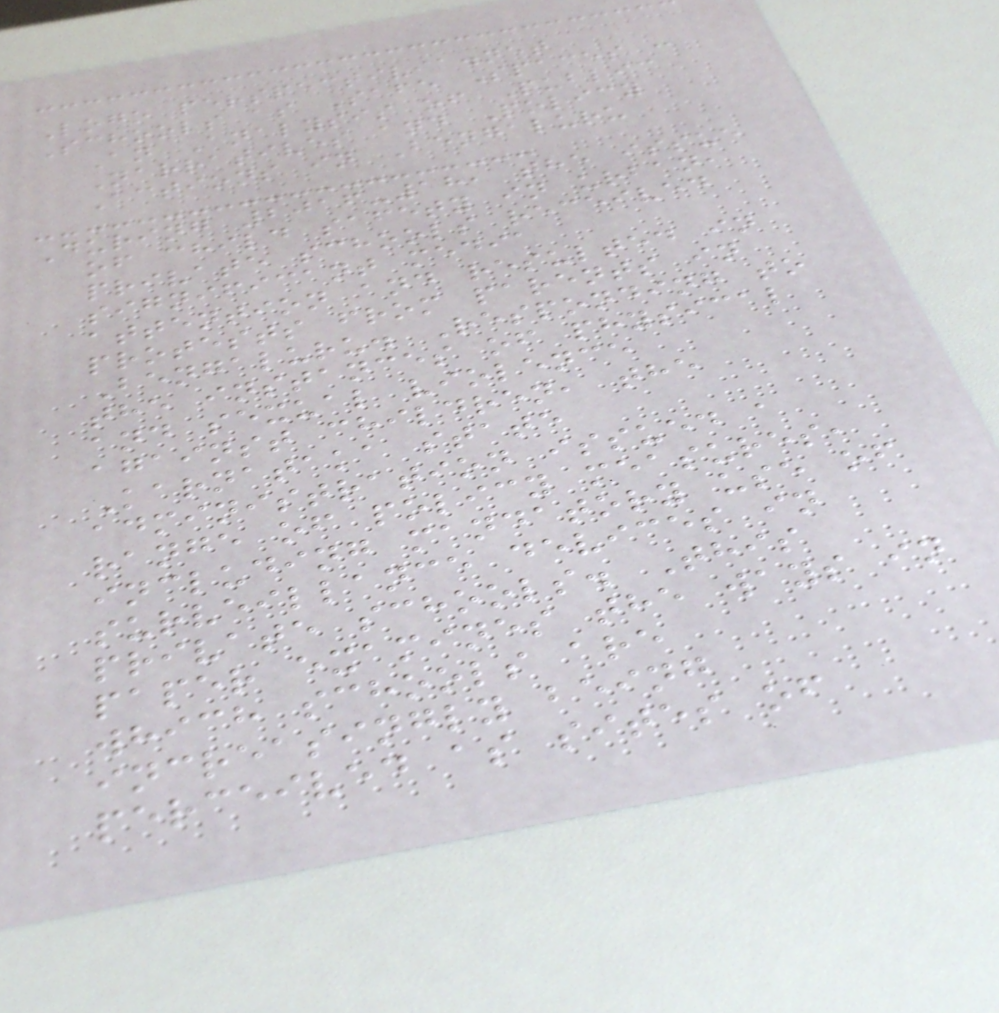Logo perspectivia.net
Schools as Safe Spaces :
An Analysis of Public
Narratives and Policy
Actions in Bengaluru
During 2016-18, the issue
of child safety in urban,
private schools received
significant media
attention and resulted in
protests from parents in
Bengaluru. Responding to
the instances of physical
and sexual violence
against children, the
Karnataka state
administration issued a
range of policy measures,
including mandatory use of
surveillance devices in
private schools. This
paper examines the ways in
which schools are
increasingly being
perceived as sites of
